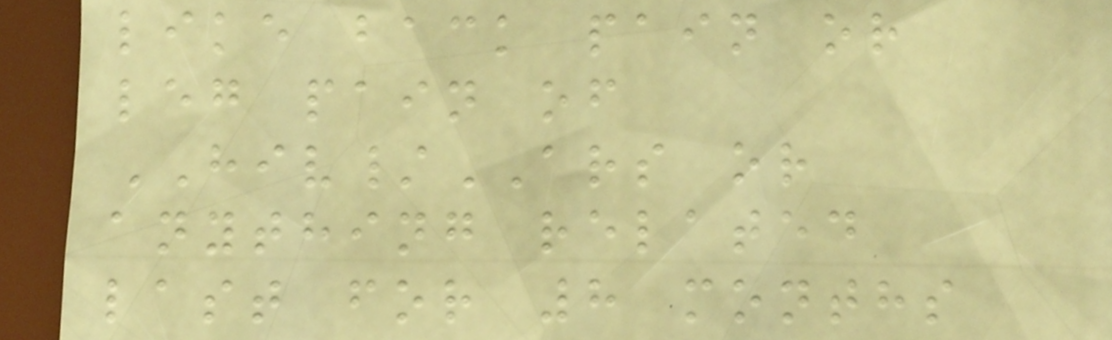like back pain or
leg pain of
HIV/ARS or
anything related
last for 8 months
